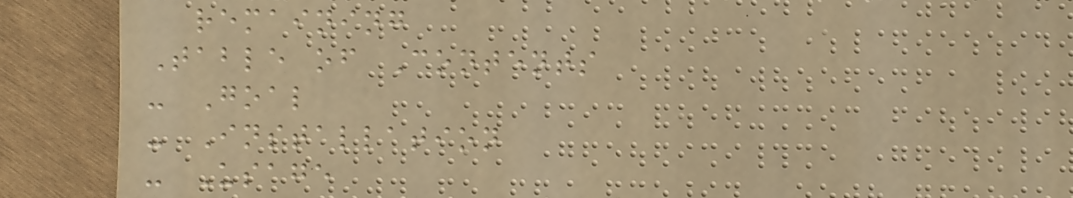remaining
Table of Contents
- Goal
- Installation
- Usage
